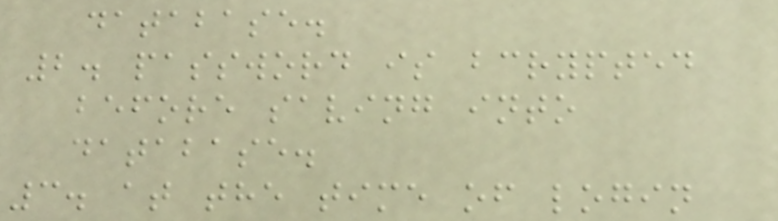database.
2. password is bcrypted
before saving into
database.
3. at the time of login
